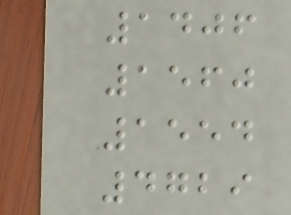1406
1560
1554
4729
